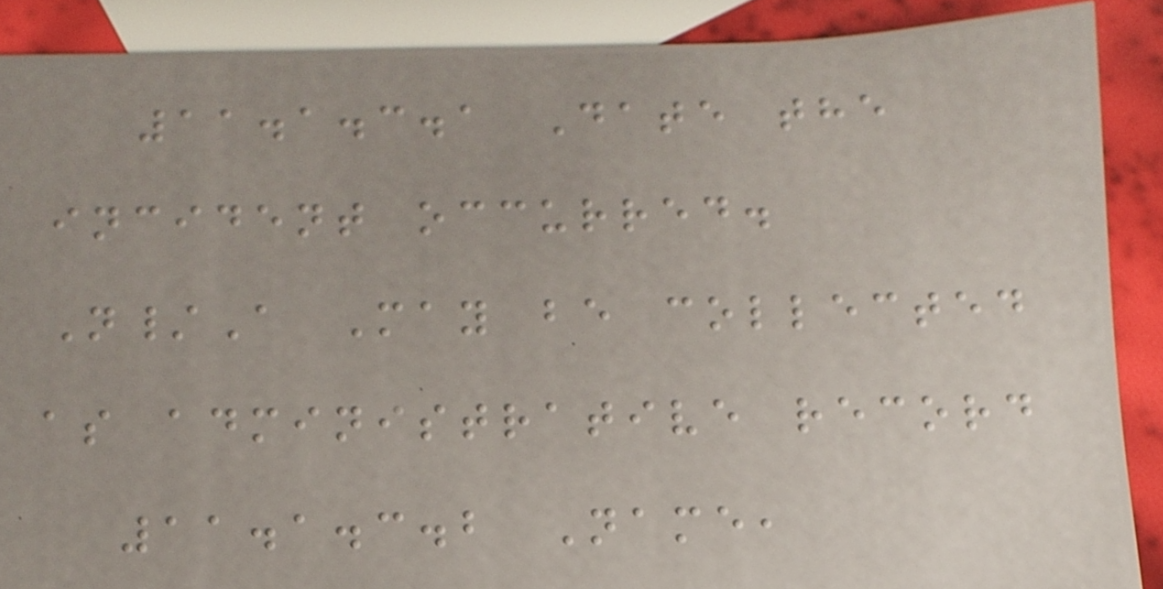11.1.3.1 Date the
incident occurred.
N/A May be collected
as administrative record
11.1.3.2 Name,
